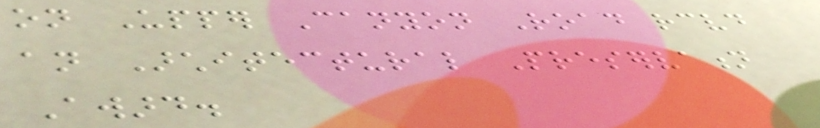on Upper Canyon Road received
an Architectural Preservation
Award.
